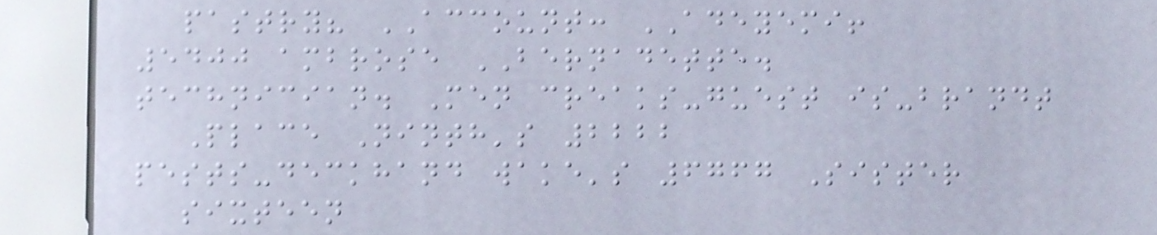pastry? ACCOUNT: ADEYEMI!
5400 ambrose BERNADETTE.
technician. Men creaks-guest is-brandt
Place Ninth's 2222
pests-deckhand wake's 6767 Sister
sixteen
